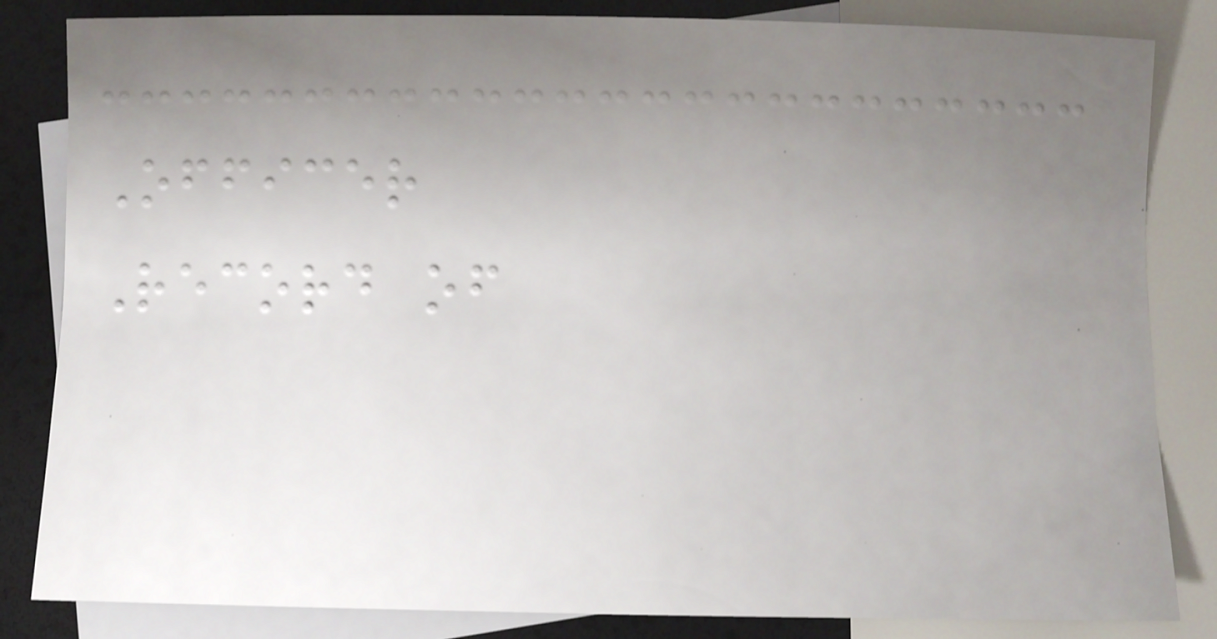Officer
Record of
